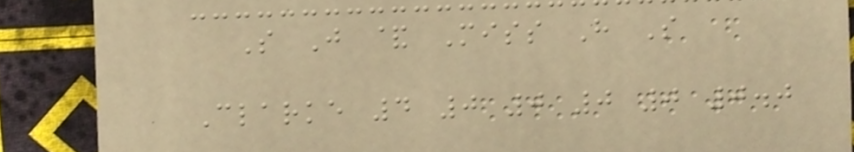S J & Miss H S
Clarke 4 0 0 0 0 0.0
